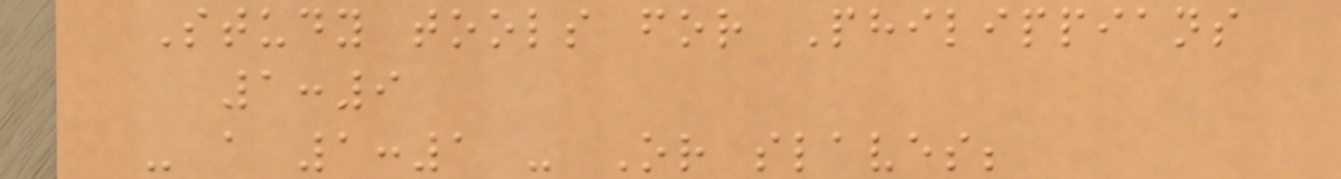Study tools for Philippians
1:9
- a 1:1 - Or slaves;
